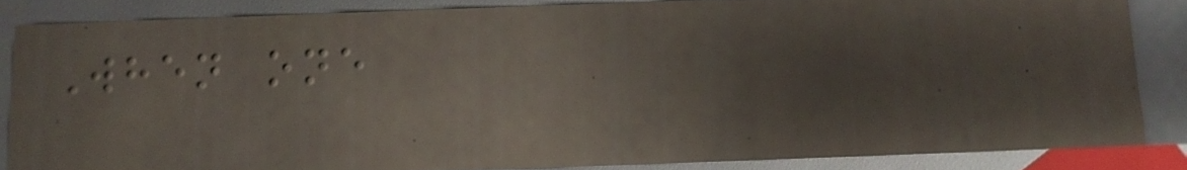When one
